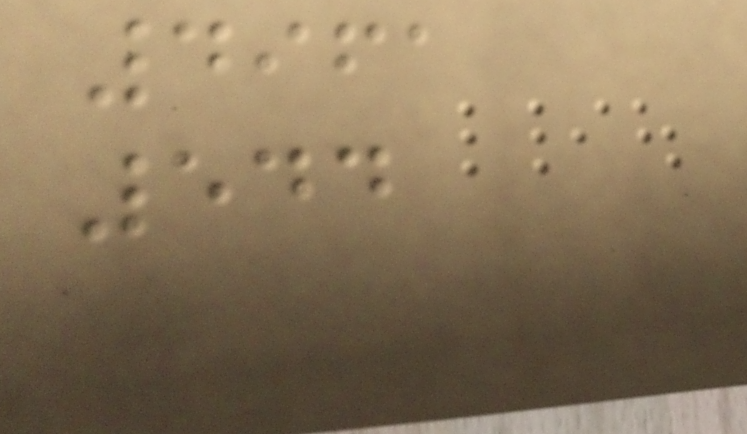4961
544
